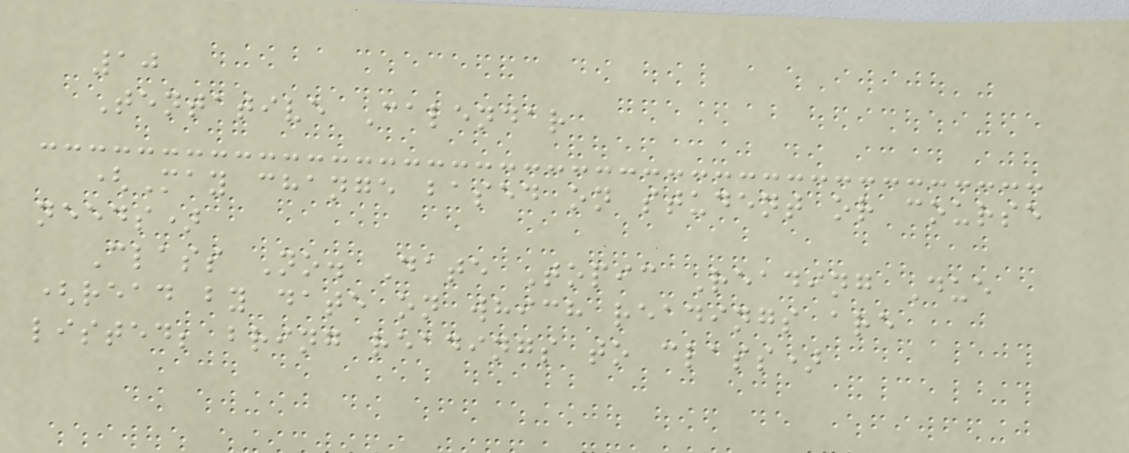10
Tentative Calendar
(May change based on student or course
needs)
Class No. Date Topic Reading Due
(read by date on which readings are
listed; bring readings to class)
